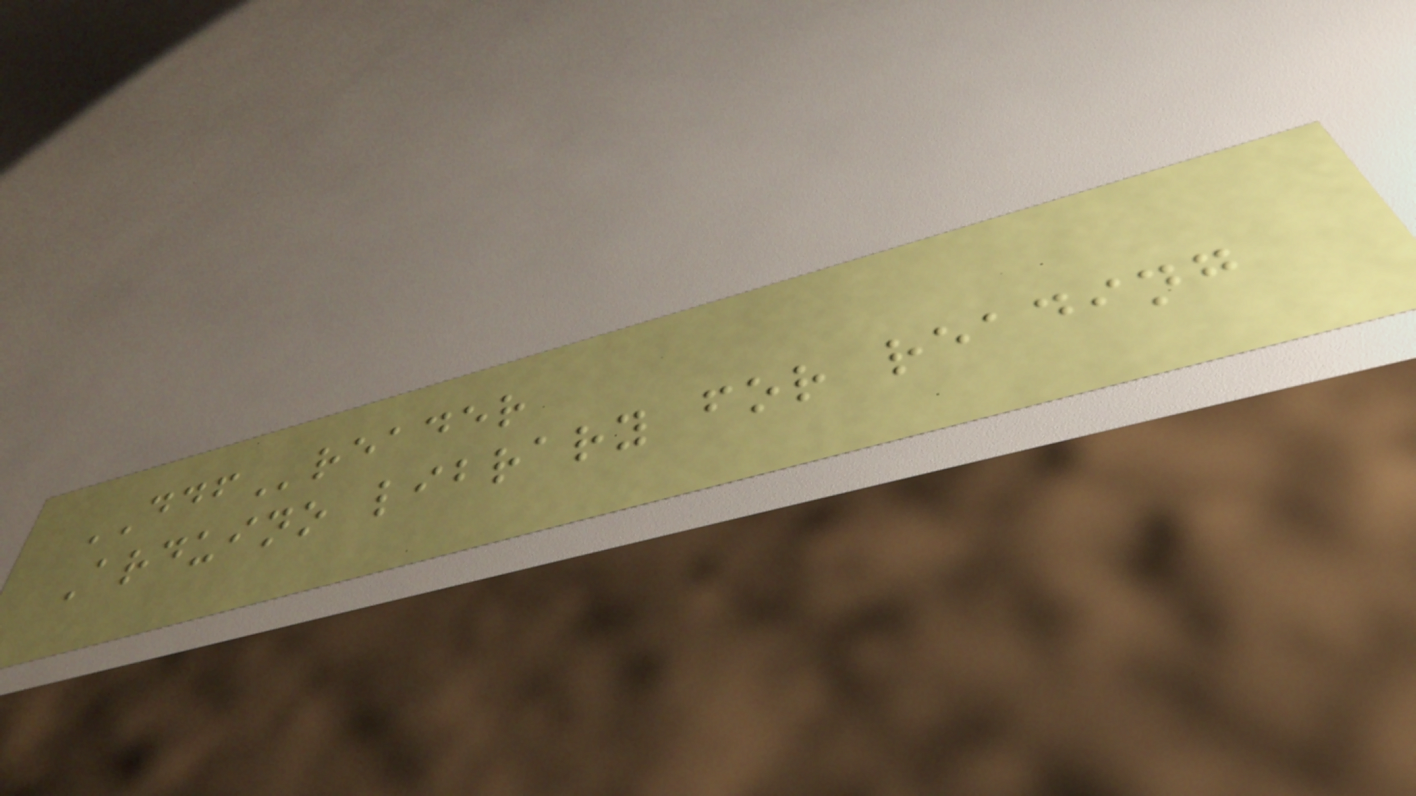DDFreader
Arduino library for reading
